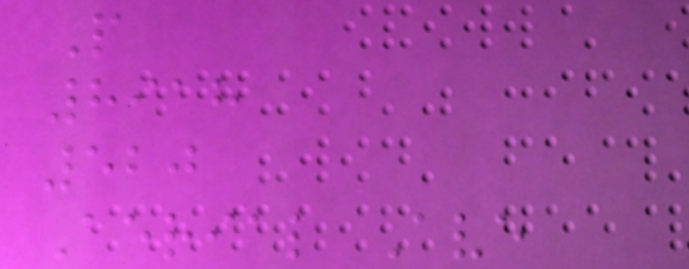P
8918
520
Aerial Ave
